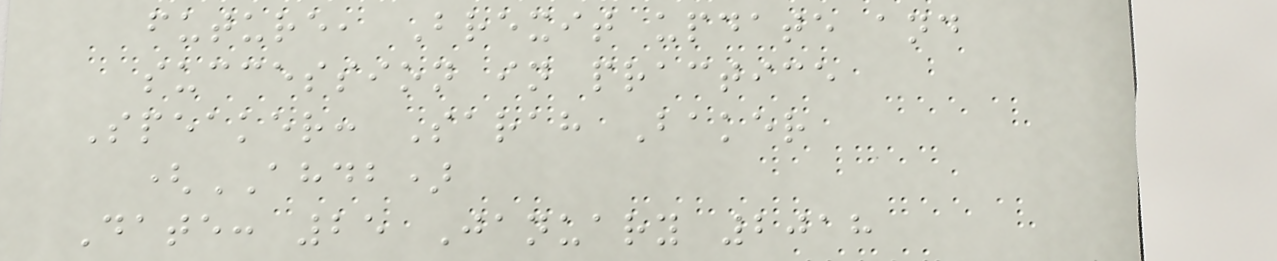future, Brexit update and
succession in practice
Speaker: Sarah Baker
(AHDB)
Date: 25 January 2018
